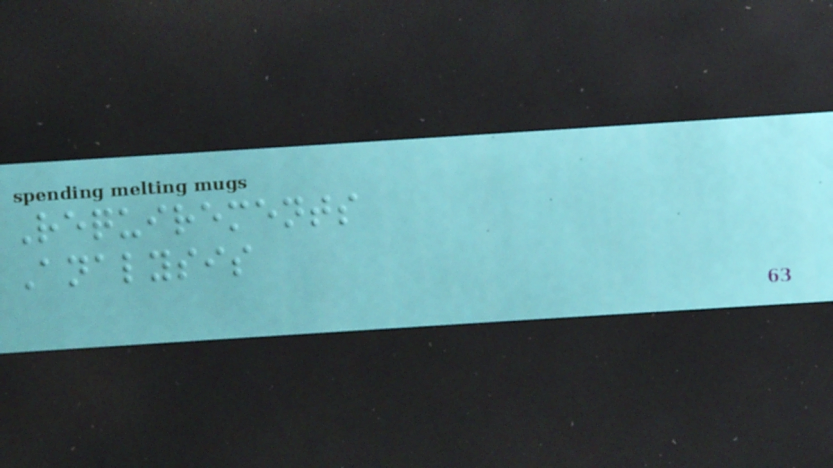Requirements
Analysis
